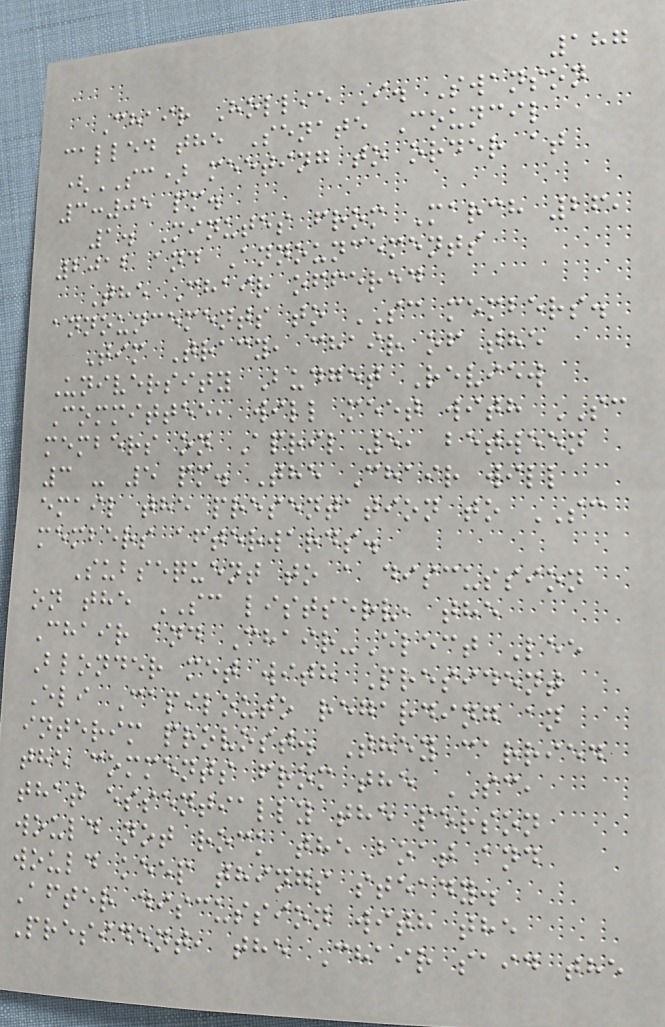187
Chair Hollie I. Swanson
called the Senate Council
(SC) meeting to order at
3:05 pm.
1. Minutes from March 26,
2012 and Announcements
The Chair offered
announcements to SC members.
Tim Tracy, chair of the
University Budget Review
Committee, will meet with SC
members on April 5, between
3 - 5 pm. The Chair will
email the presentation to SC
members afterwards.
Subsequent to a discussion
on the SC listserv, the
Chair and Chair-Elect Lee
Blonder met with President
Eli Capilouto regarding an
interim provost. They carried
the comments from the SC,
that essentially the person
would not rock the boat and
would keep things steady.
After discussion with the
President, the Chair said the
